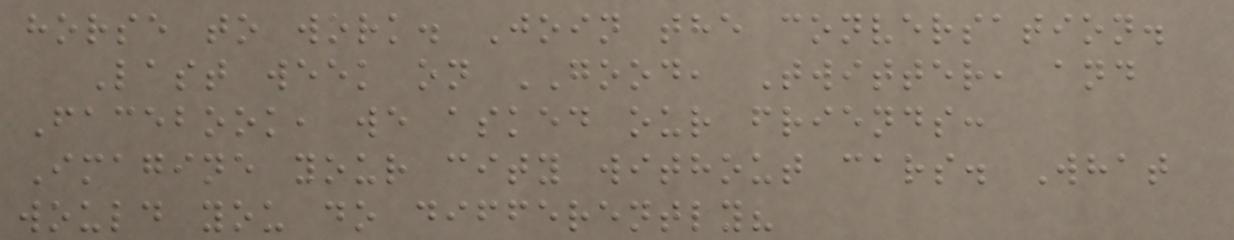horse to work. Join the conversation.
Last week on GOOD, Twitter, and
Facebook, we asked our friends:
Imagine your city without cars. What
would you do differently?
